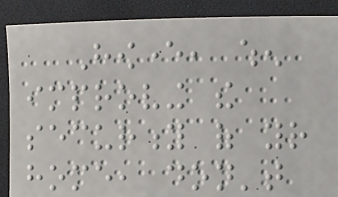However, when
improving the
security of your
home, don't
